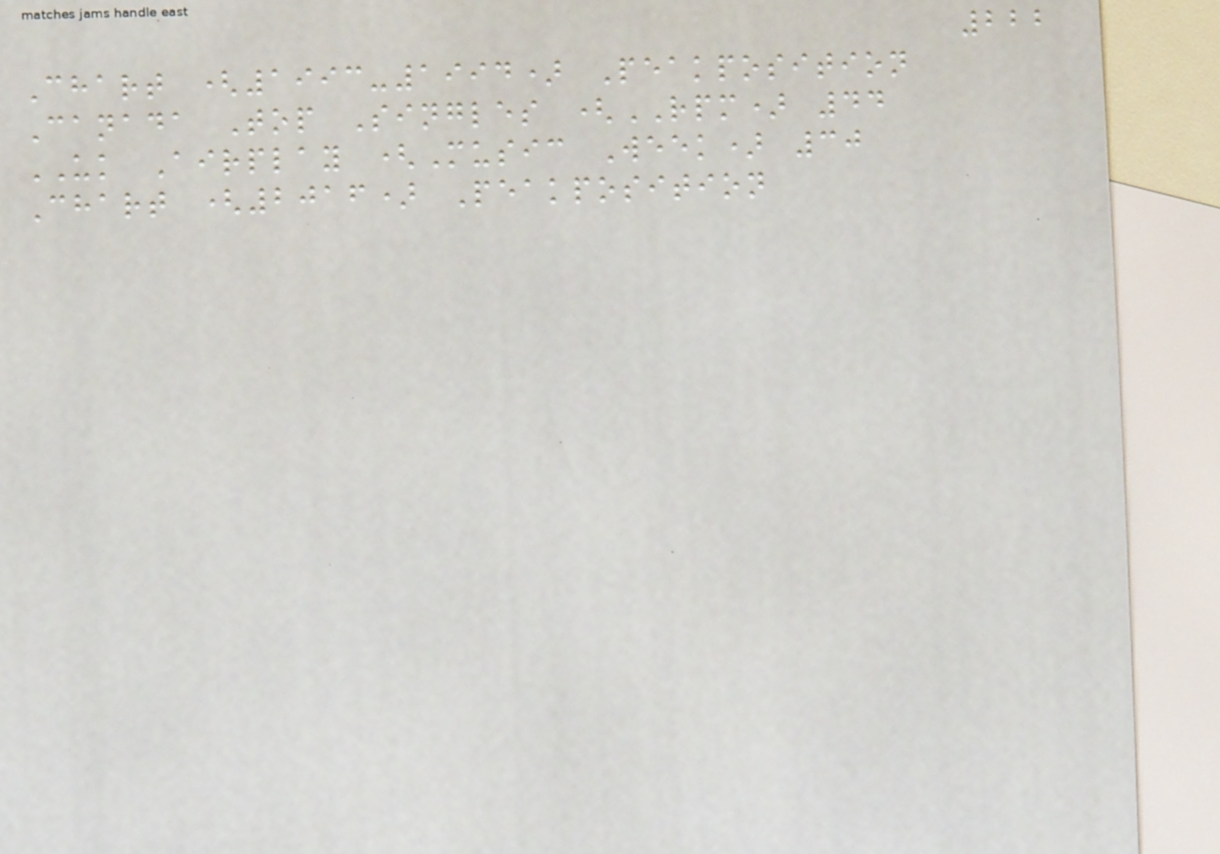222
Chart (1993-1994) Peakposition
Canada Top Singles (RPM) 44
UK Airplay (Music Week) 30
Chart (2016) Peakposition
